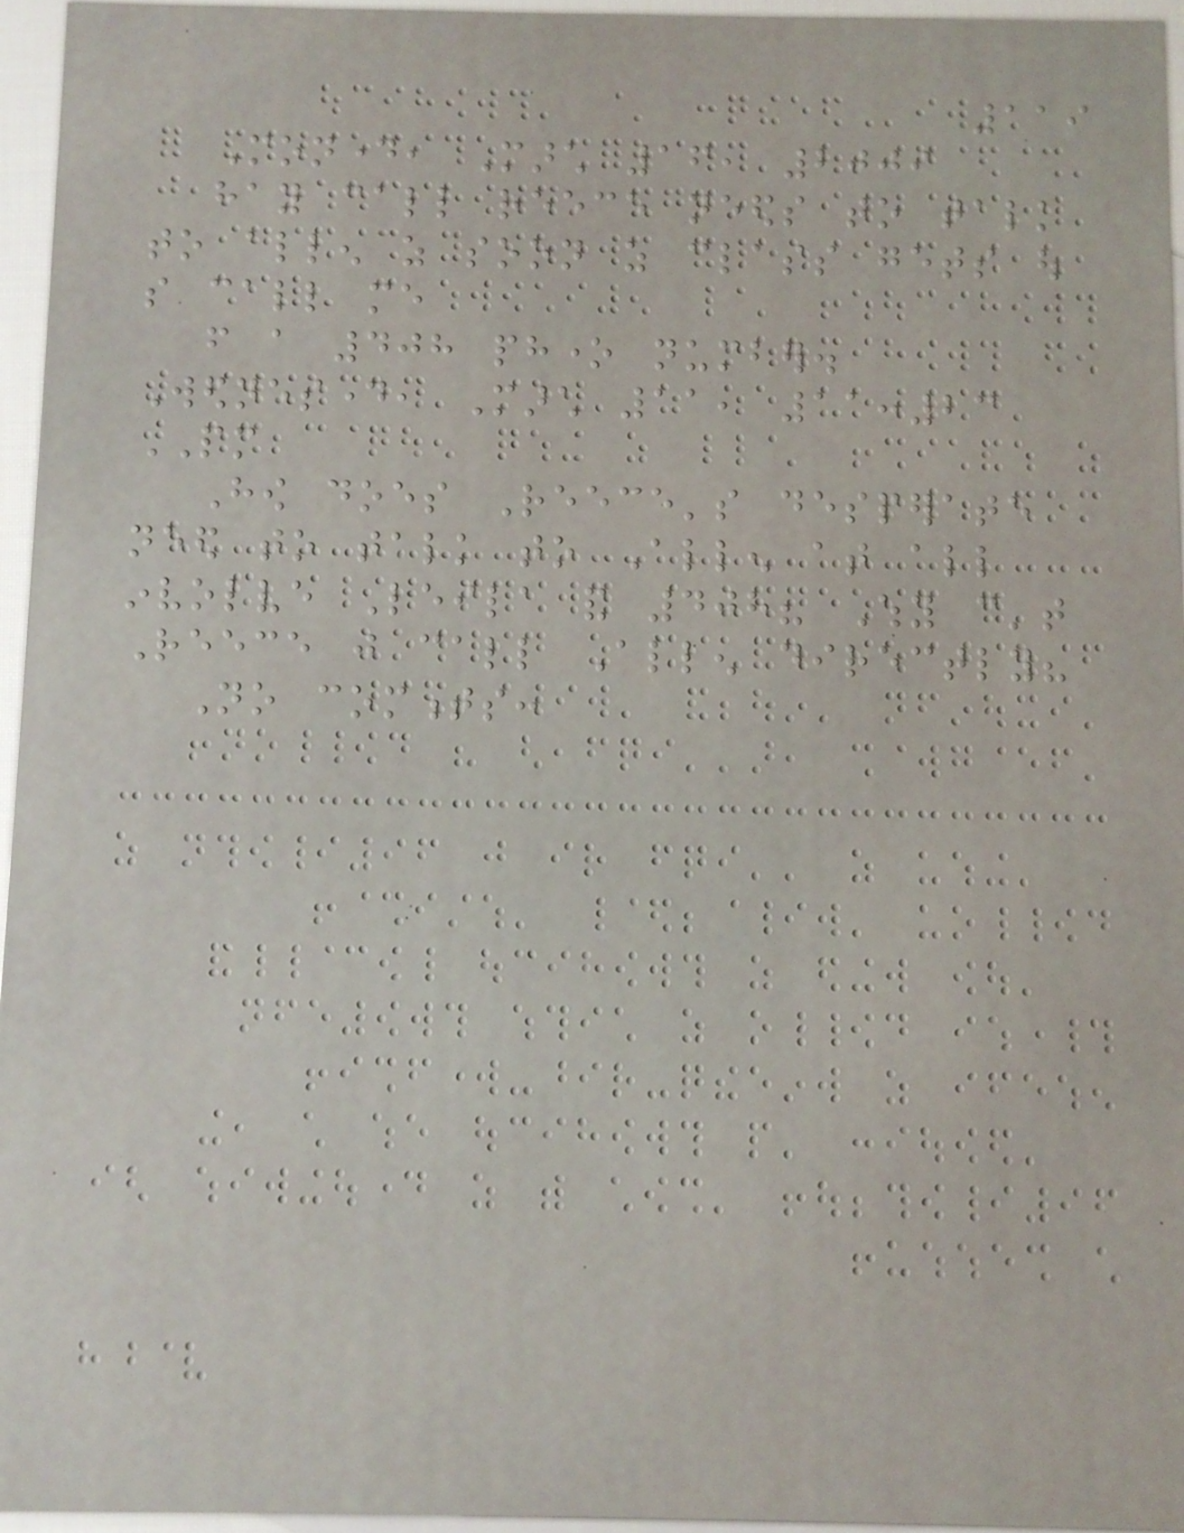119
Monday, March 16, 2009
hay call reece needs to talk
to allen as soon as class gets out
so call me
from a 408 phone number.
Wednesday, March 11, 11:23
PM
How does Reece's desperate
need to talk to Allen at all
involve Leila and 408? Why can't
Reece just call Allen directly?
No comments:
